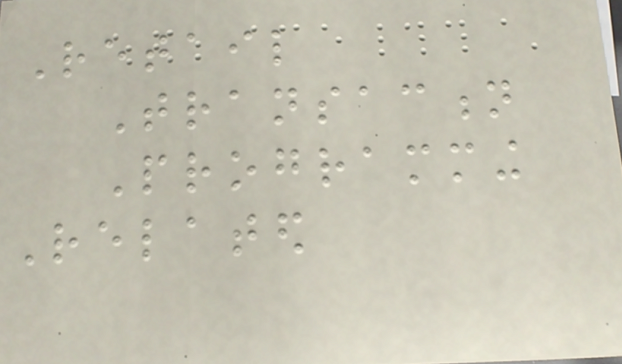Retail
Transaction
Programming
Related
